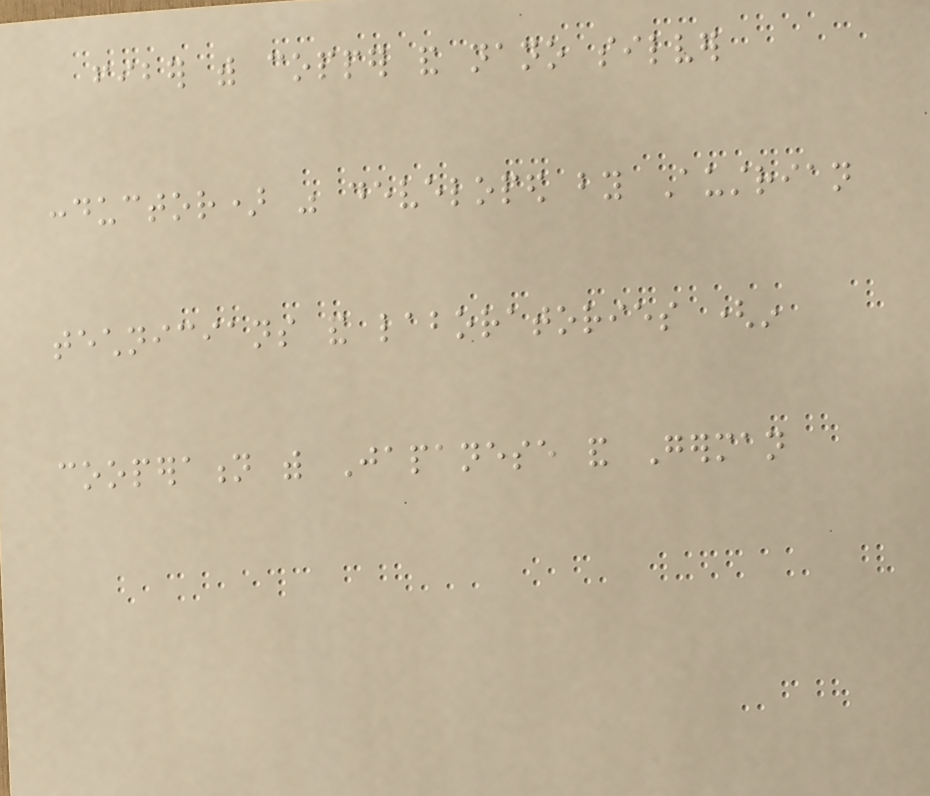fiber with copper and nano silver
conductor) was developed by Austrian
technicians and laboratories (in
cooperation with Japanese and German
